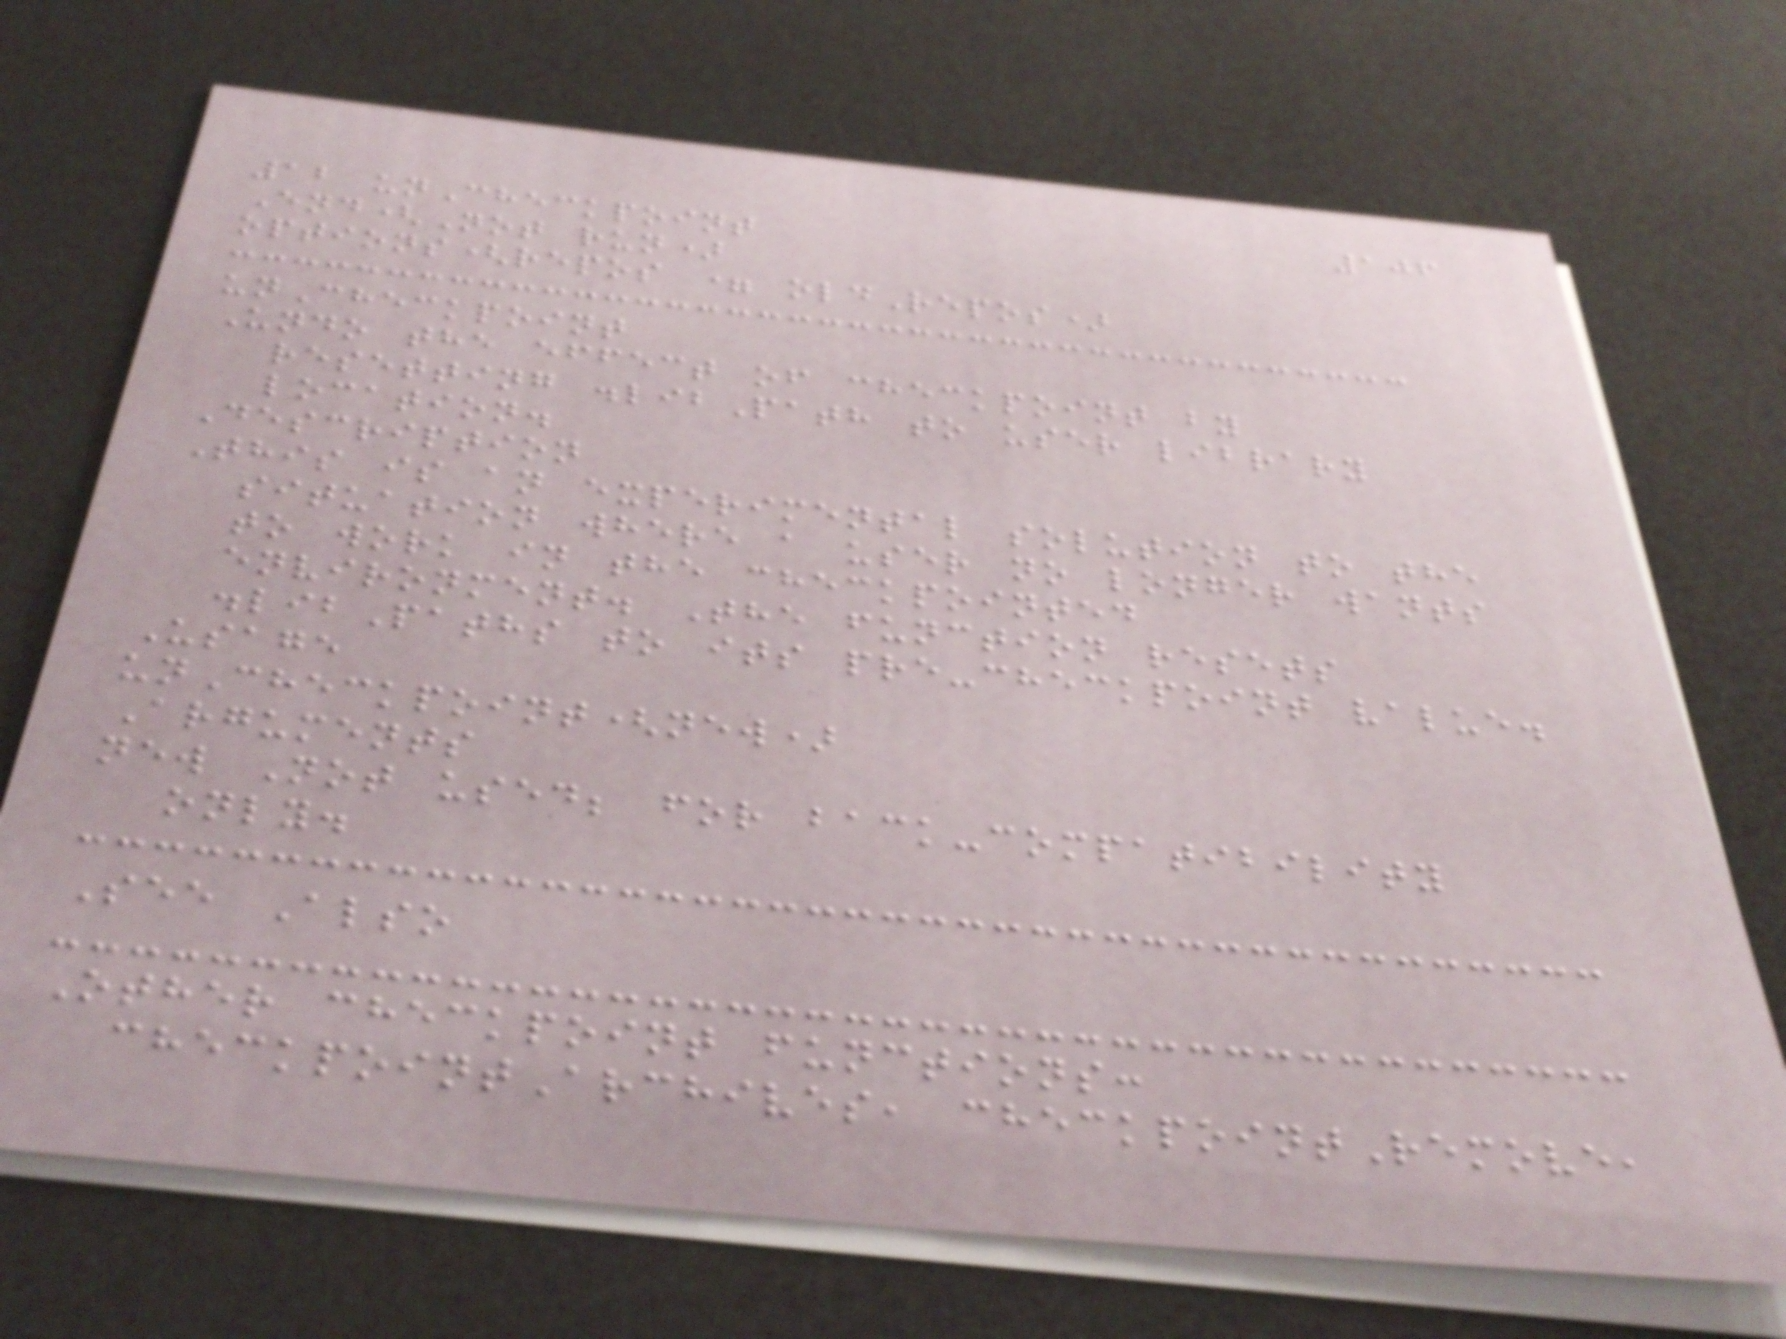106
12 unCheckpoint
End(Not run)
options(repos = oldRepos)
unCheckpoint
Undo the effect of checkpoint by
resetting .libPath to user library
location.
Description
This is an experimental solution to the
situation where a user no longer wants
to work in the checkpointed
environment. The function resets
.libPaths to its pre-checkpoint value.
Usage
unCheckpoint(new)
Arguments
new Not used; for back-compatibility
only.
See Also
Other checkpoint functions:
checkpointArchives, checkpointRemove,
